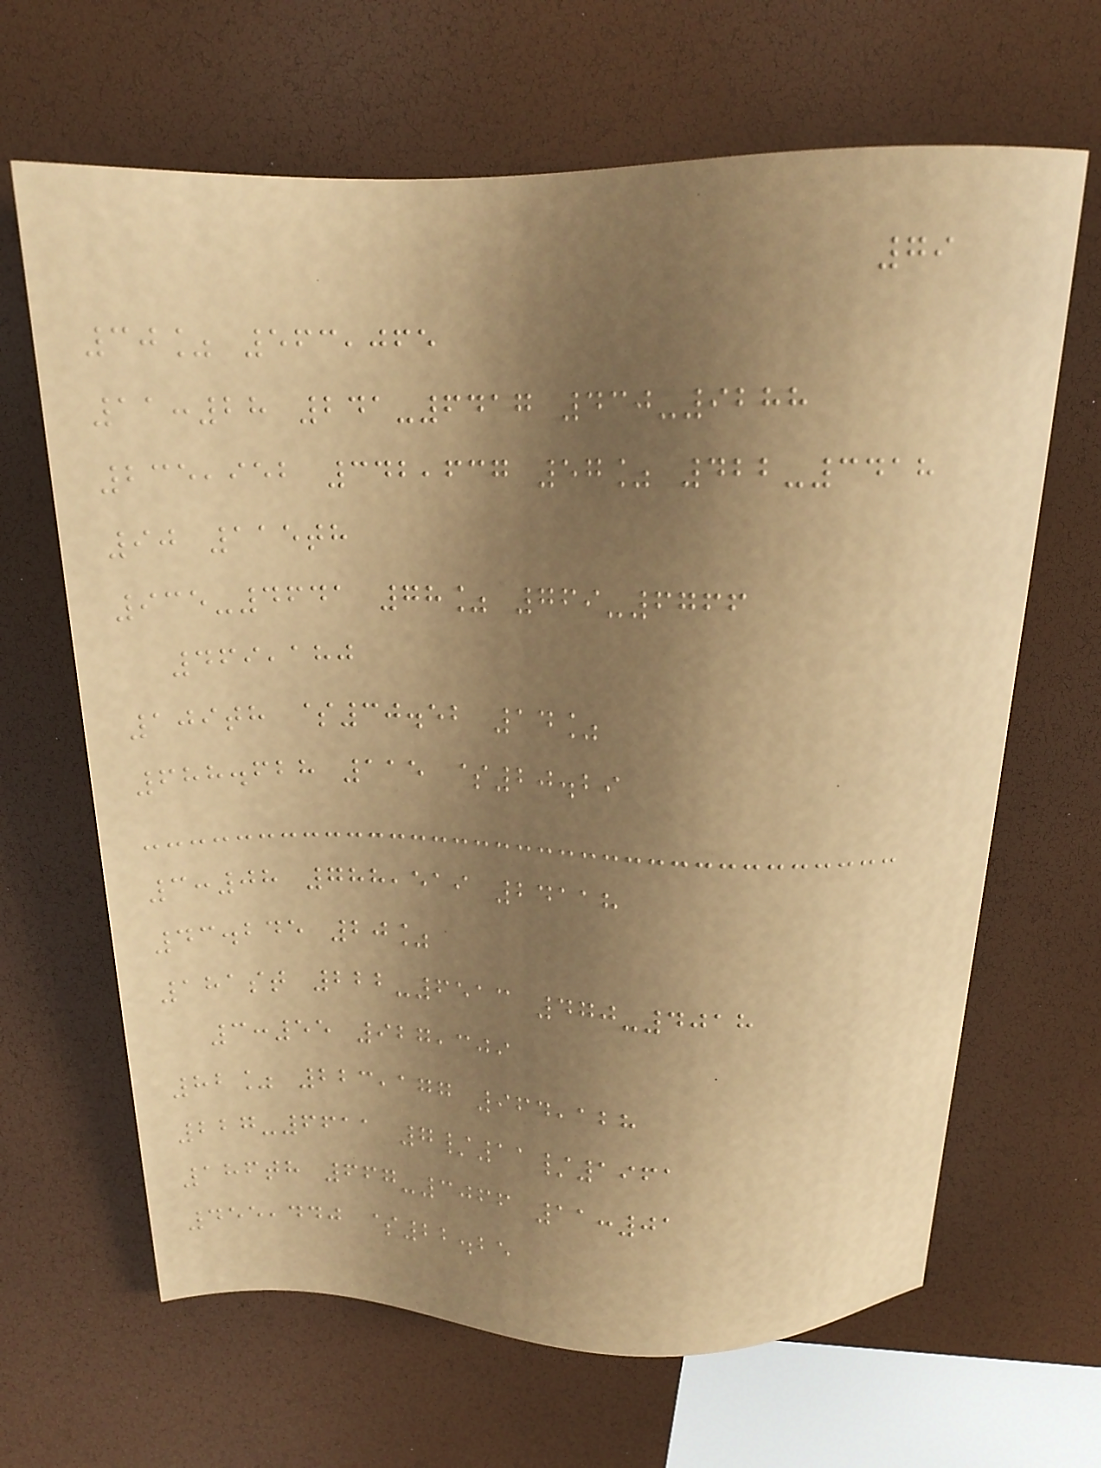79
30% 563,065
11:28 241-6417 430-9288
235,952 342,637 57% 422-3418
90 115th
935-4641 78% 769-6766
469,180
109th $30.52 14%
688.628 115 $20.29
3:08 788,519 24118
43.245 20%
181st 222-6513 470-4018
3:55 927,309
82% 223,177 964,128
227-6611 7/11/1961
186th 667-3066 11:01
455,440 $22.25
